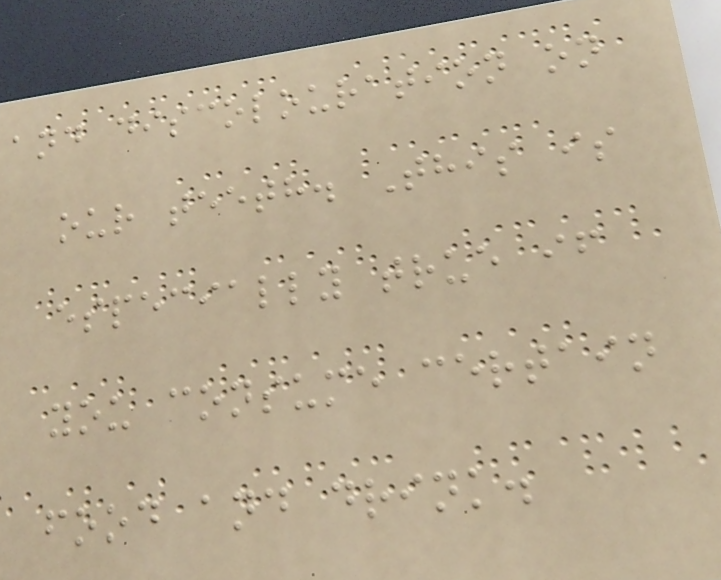and discolouration on
our teeth. This is
especially true if
you consume certain
food and drink.
